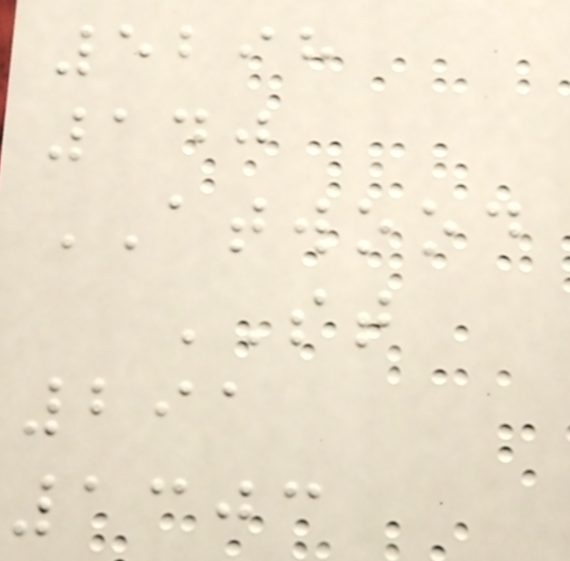5298
140
ATWOOD
ST
291
1303
